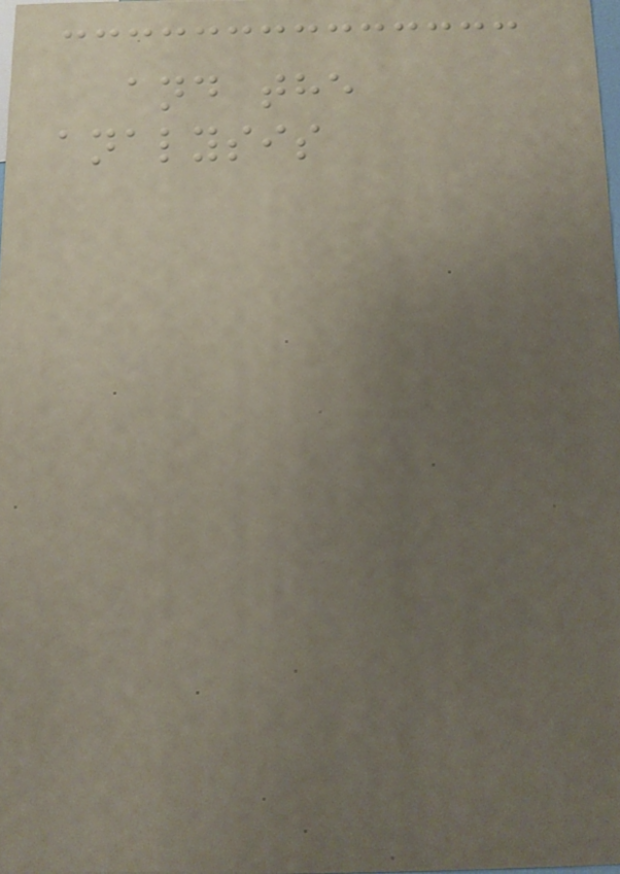and the
analysis
